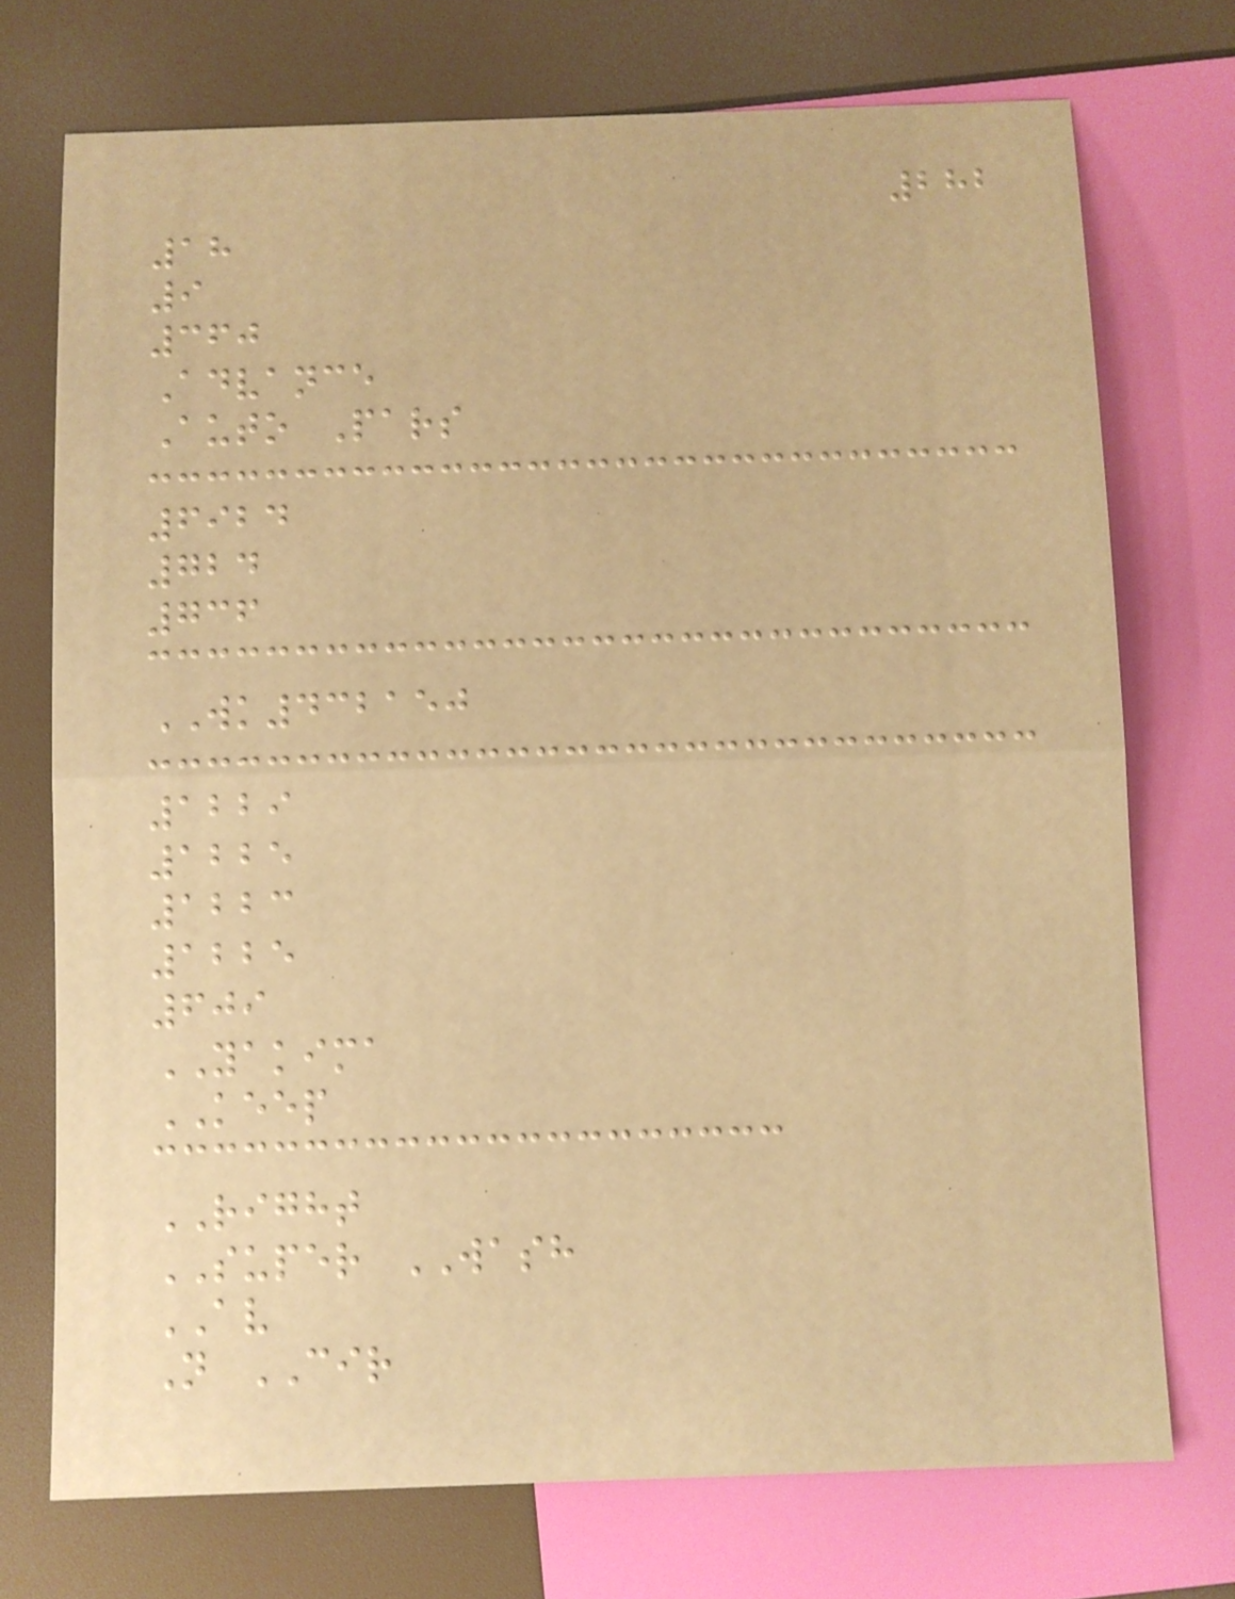282
18
9
360
Advance
Auto Pars
6924
724
736
WK432150
1229
1225
1223
1225
609
YAKIMA
KEEP
RIGHT
SUPER WASH
AV
N CIR
